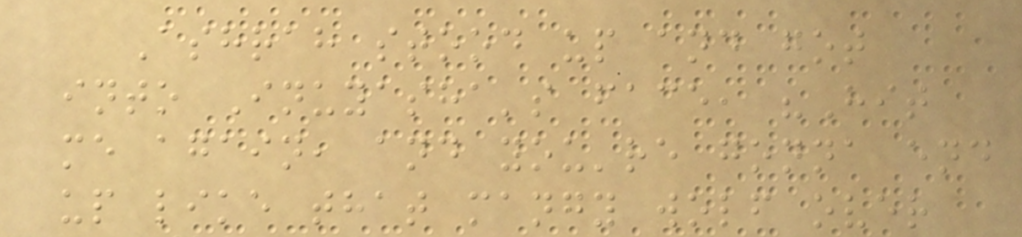Ashrah stood up and got
into Inuyasha's face, "Hit
me again, and you're gonna end
up like that mangy wolf over
